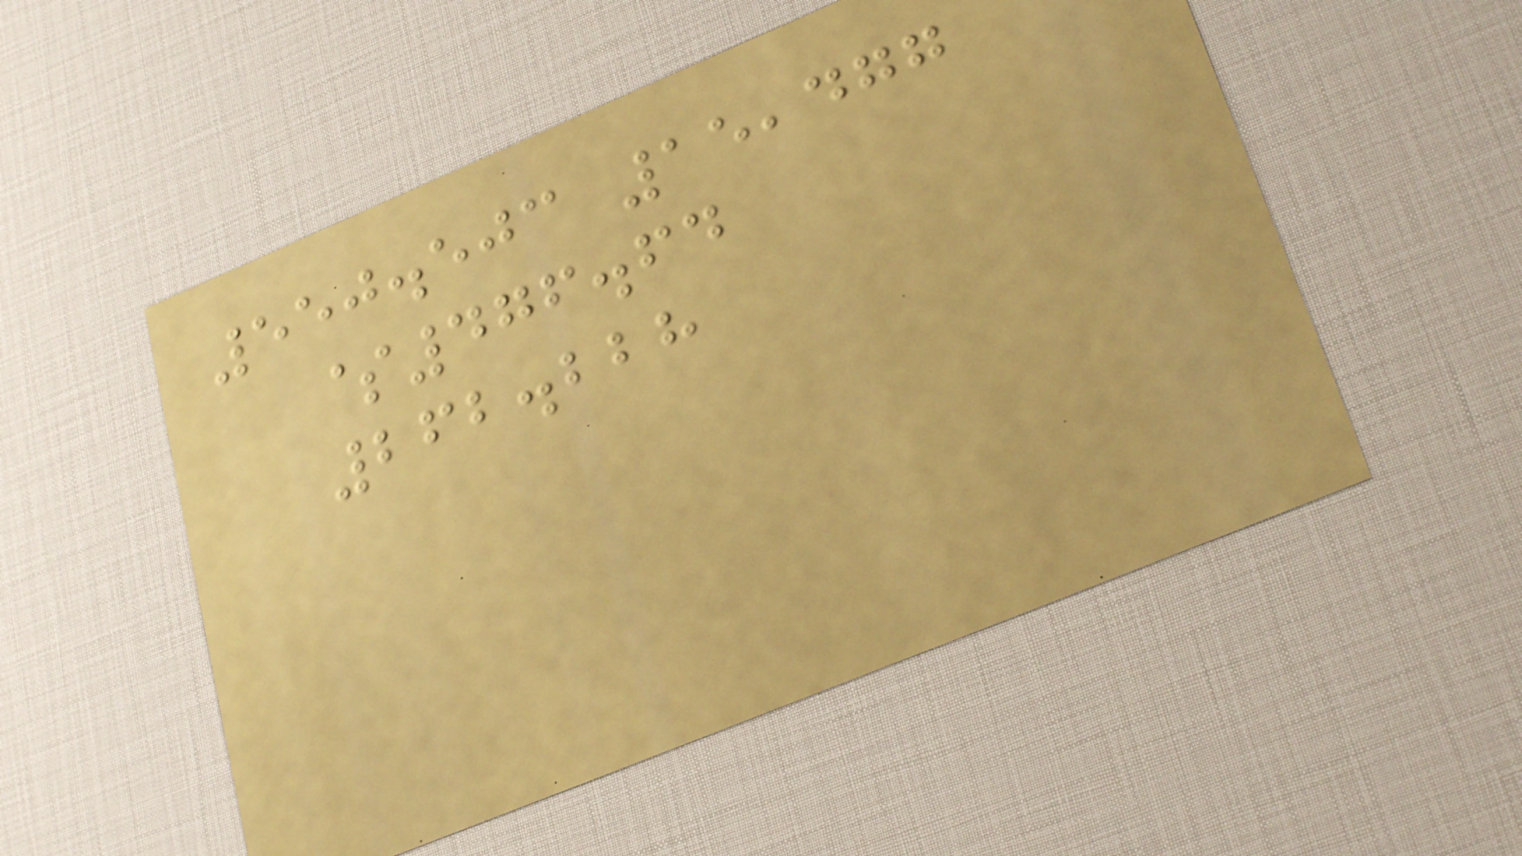550.503 15,477
$476.64
262.228
